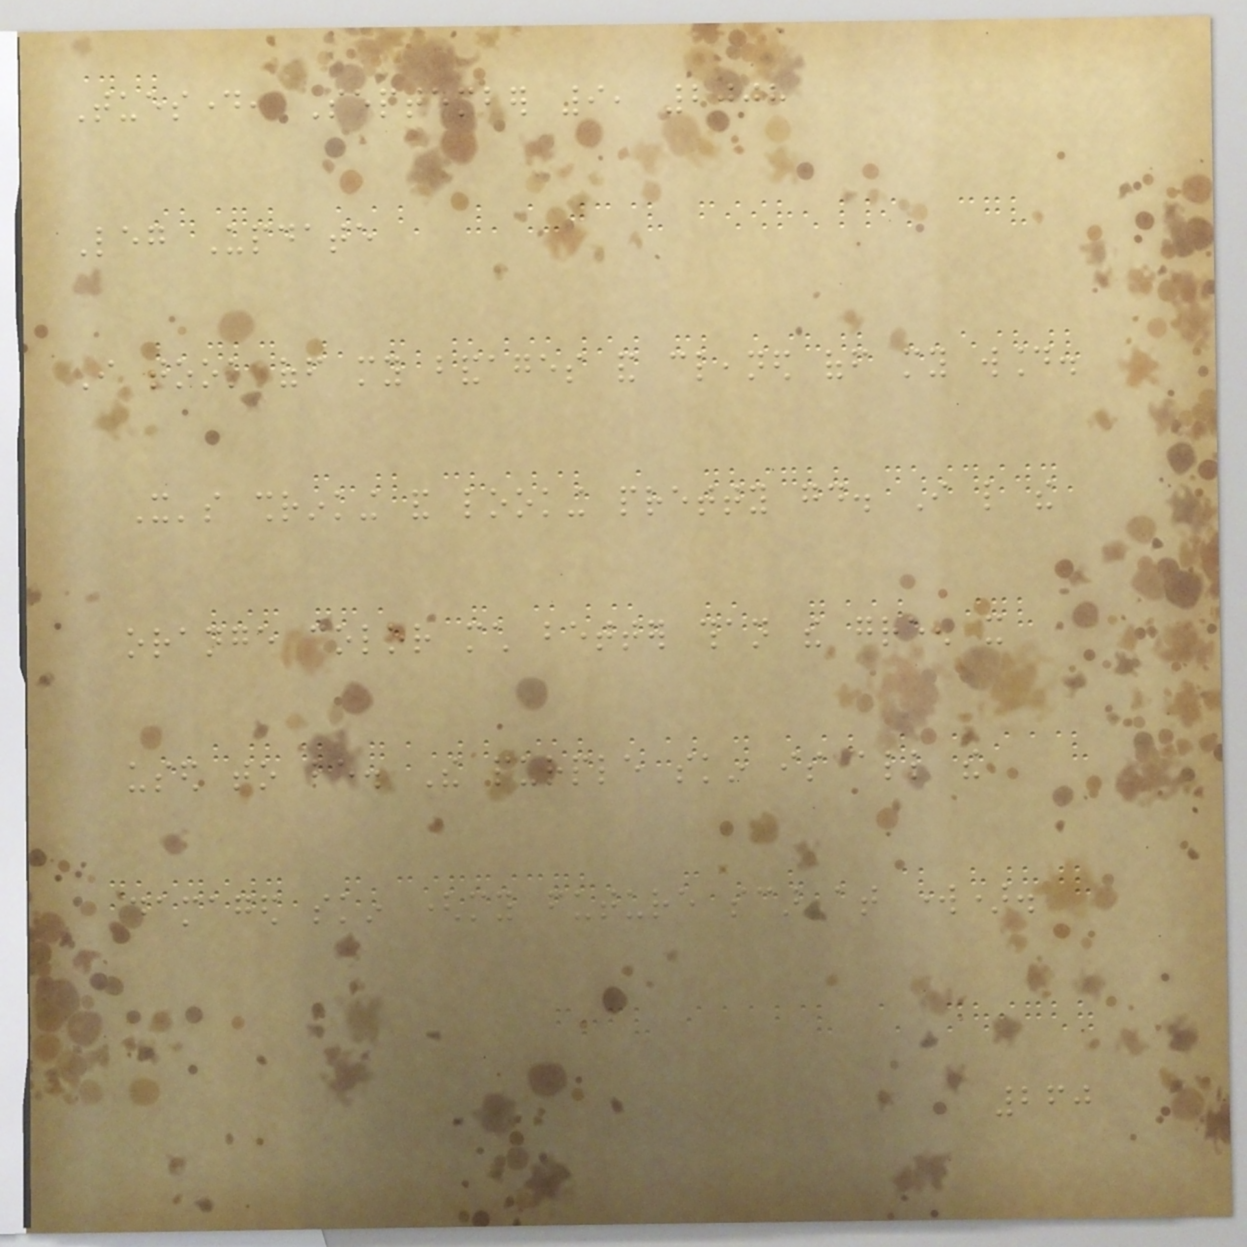Tuesday, September 9, 2008
Leg Update
I took off my bandages and cleaned off my wound.
It's shrinking and looking pretty good. I like the
orange color much better than the green it
used to be. The purple skin is all the
damaged skin (my future scar at work).
260
